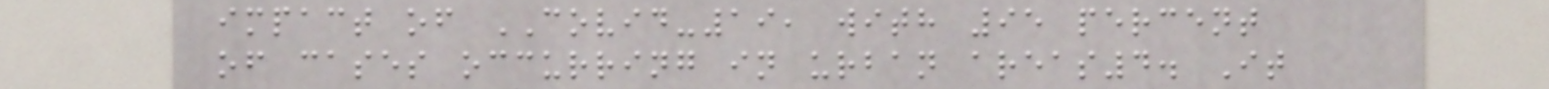impact of COVID-19, with 95 percent
of cases occurring in urban areas4. It
